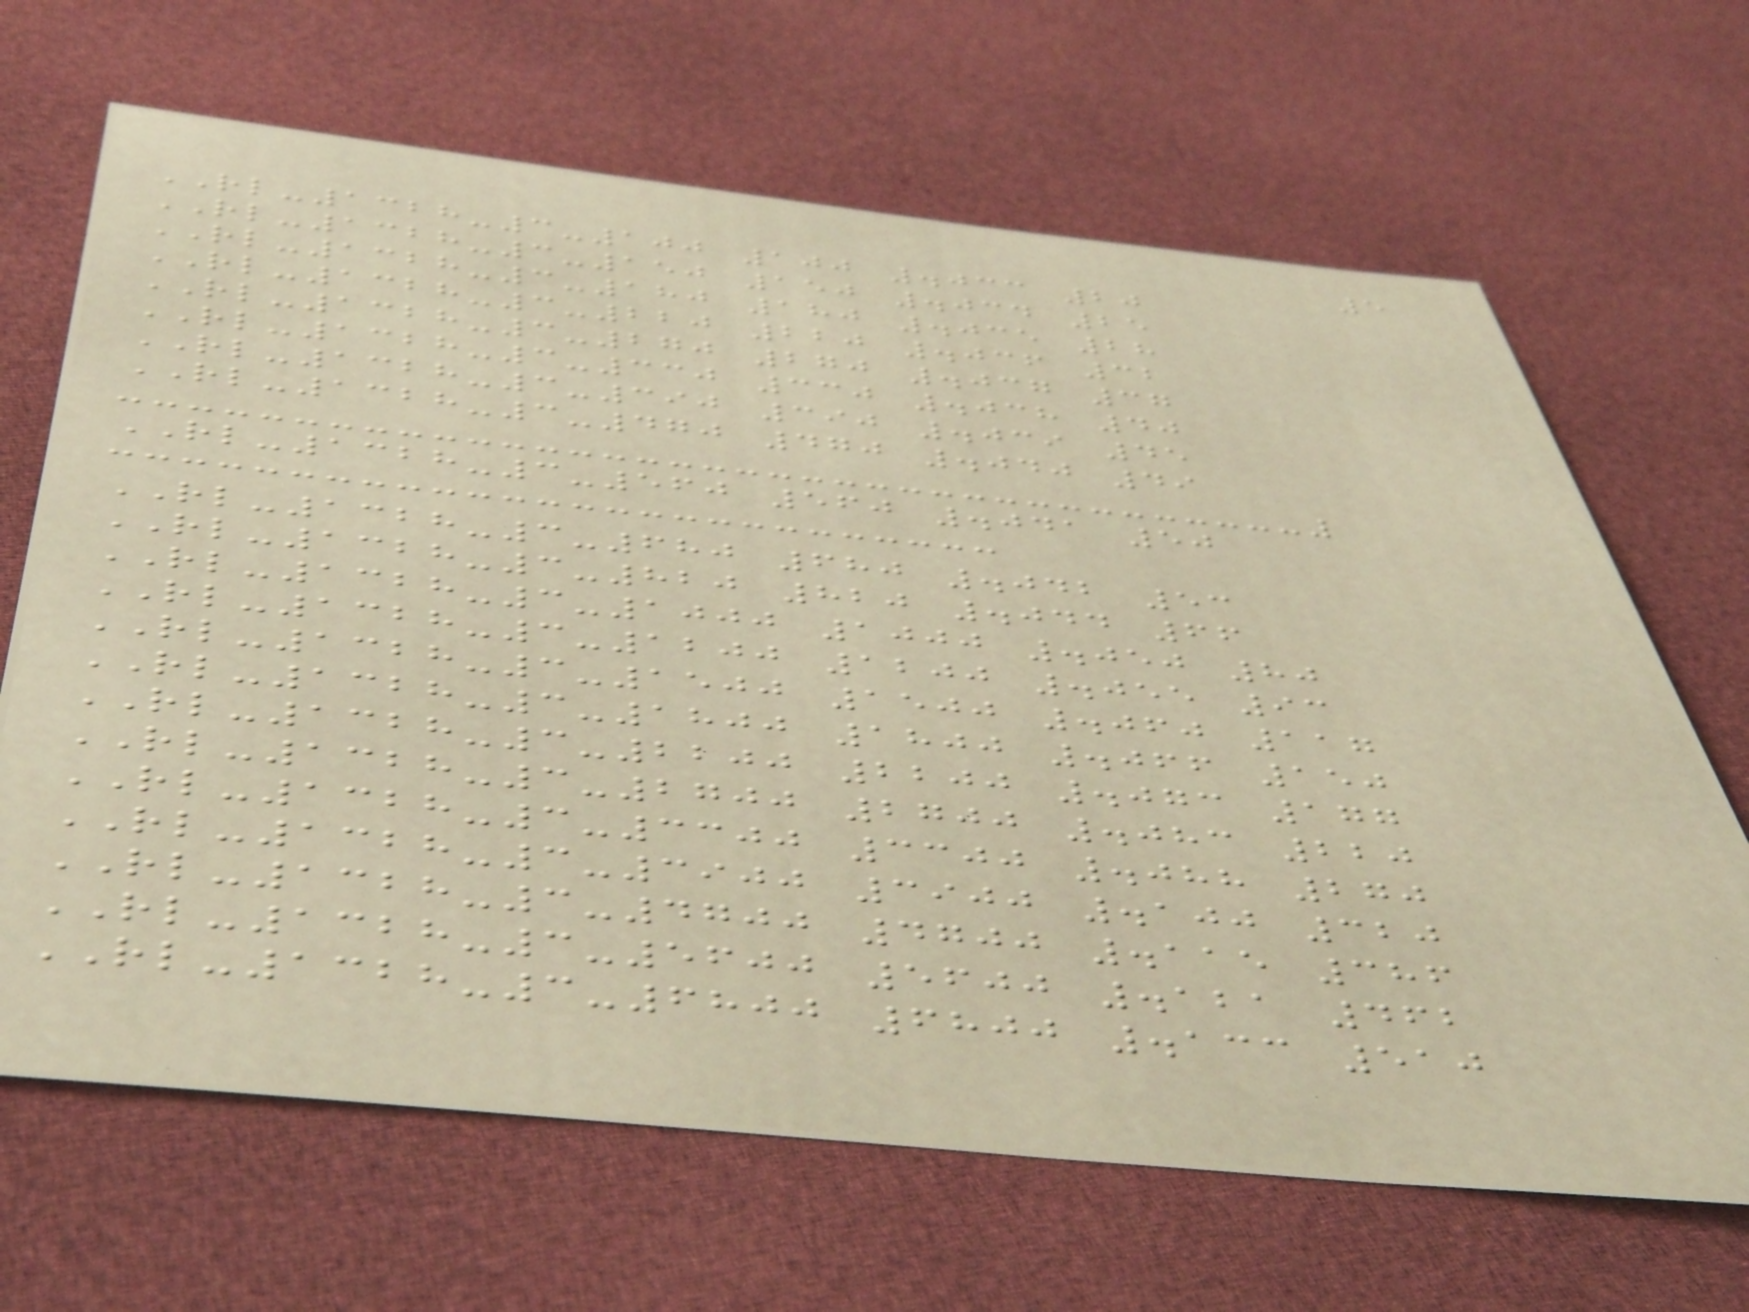5
RL-1328-3-100 100 .033 20
RL-1328-3-150 150 .034 25
RL-1328-3-180 180 .035 28
RL-1328-3-220 220 .036 32
RL-1328-3-270 270 .037 37
RL-1328-3-330 330 .038 40
RL-1328-3-390 390 .039 45
RL-1328-3-470 470 .040 49
RL-1328-3-560 560 .041 50
RL-1328-3-680 680 .042 53
RL-1328-3-820 820 .044 66
RL-1328-3-1000 1000 .050 80
RL-1328-3-1200 1200 .055 93
RL-1328-3-1500 1500 .060 117
RL-1328-3-1800 1800 .066 150
RL-1328-3-2200 2200 .073 177
RL-1328-3-2700 2700 .083 220
RL-1328-3-3300 3300 .088 270
RL-1328-3-3900 3900 .100 320
RL-1328-3-4700 4700 .115 386
RL-1328-3-5600 5600 .121 462
RL-1328-3-6800 6800 .133 510
